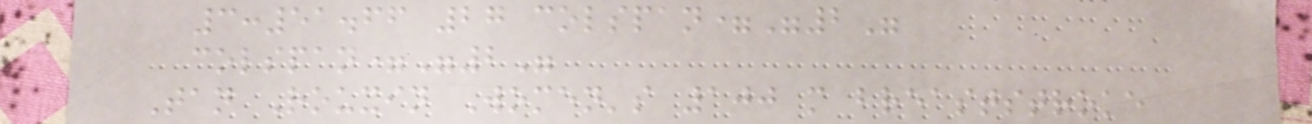3:51.66 27 colspan="2"
colspan="2"
Tan Rouxin Women's 100 m breaststroke
